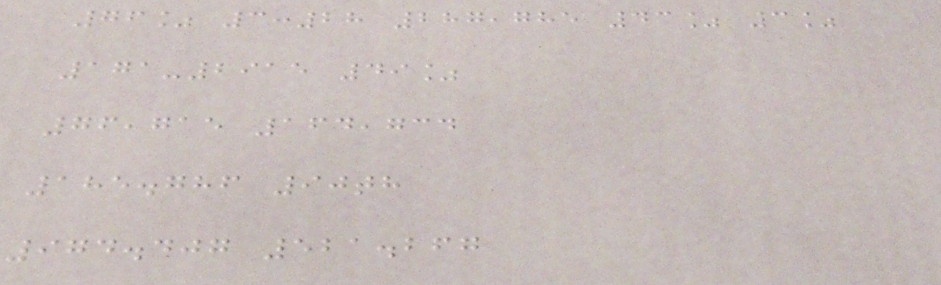76% 3:28 287,785 43% 3%
171-2915 49%
76,715 164,734
185.786 90th
974.407 521.267
